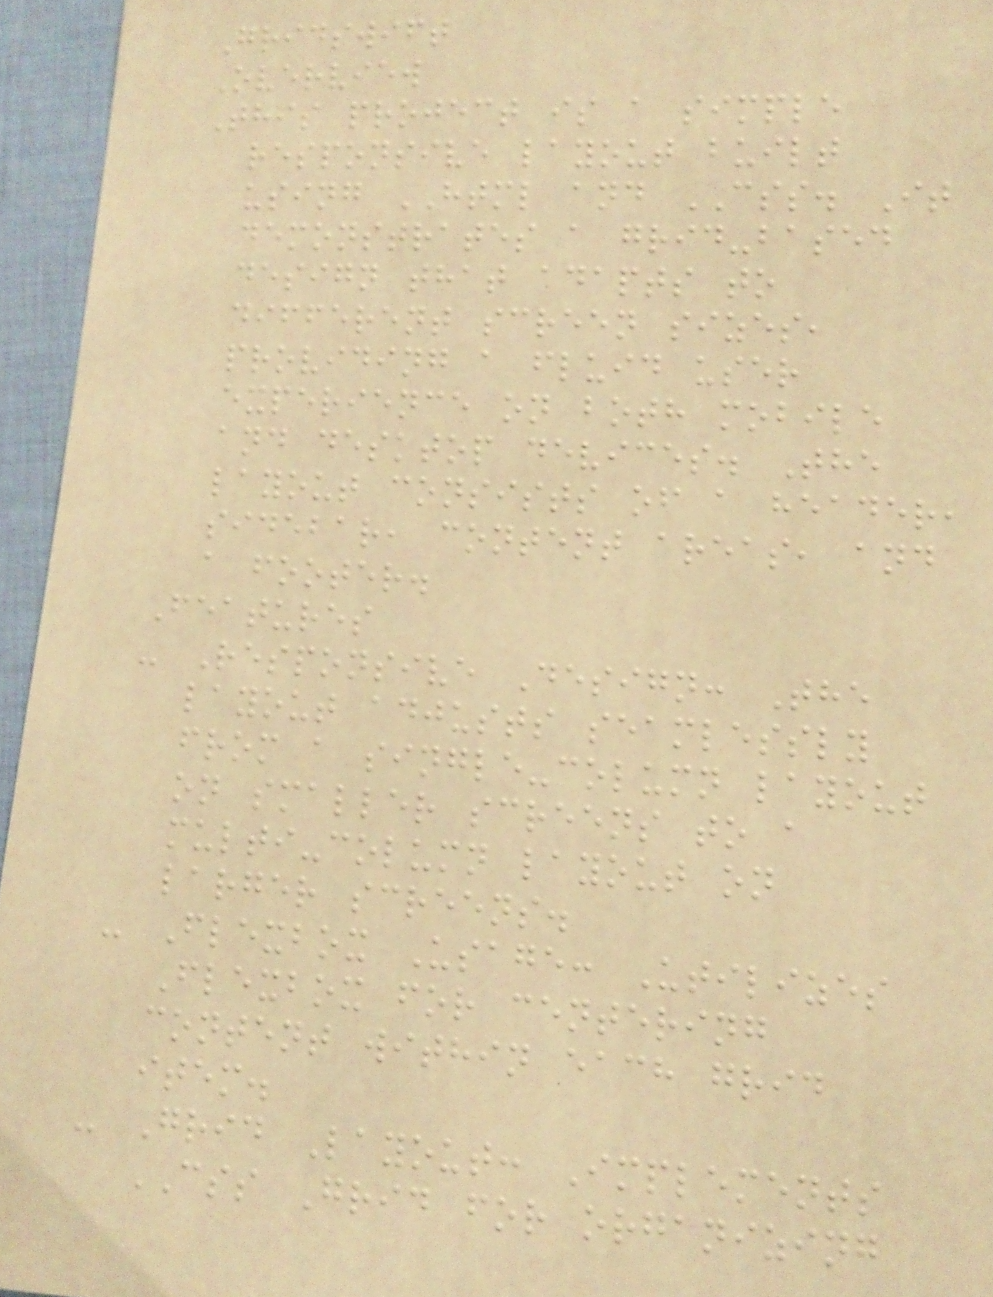Gridswift
Overview
This project is a simple
responsive layout built
using HTML and CSS. It
demonstrates a grid-based
design that adapts to
different screen sizes,
providing a fluid user
experience on both mobile
and desktop devices. The
layout consists of a header,
sidebar, content areas, and
a footer.
Features
- Responsive Design: The
layout adjusts seamlessly
from a single-column layout
on smaller screens to a
multi-column layout on
larger screens.
- Flexbox Usage: Utilizes
Flexbox for centering
content within each grid
item.
- Grid Layout: Implements
CSS Grid for organizing
